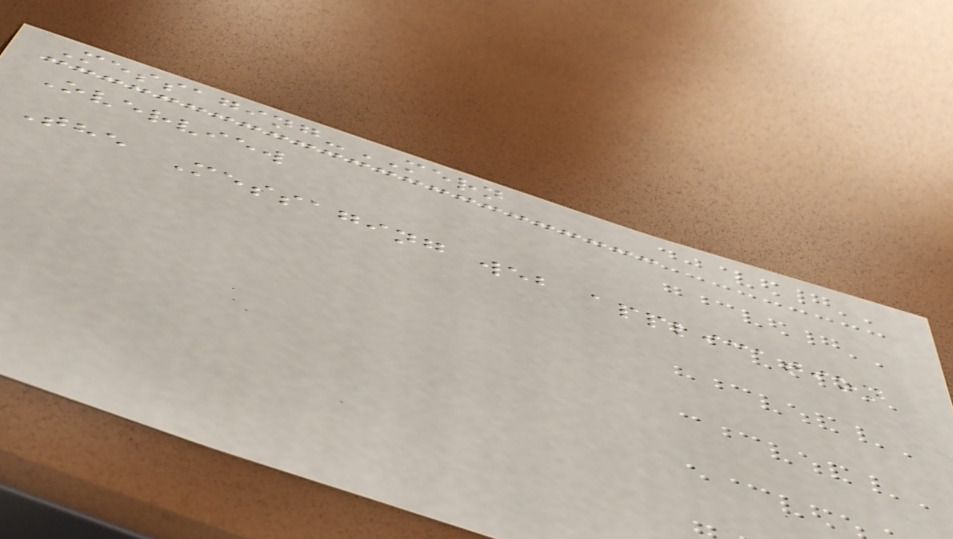Messaging-MERN
Overview
The Messaging web application
